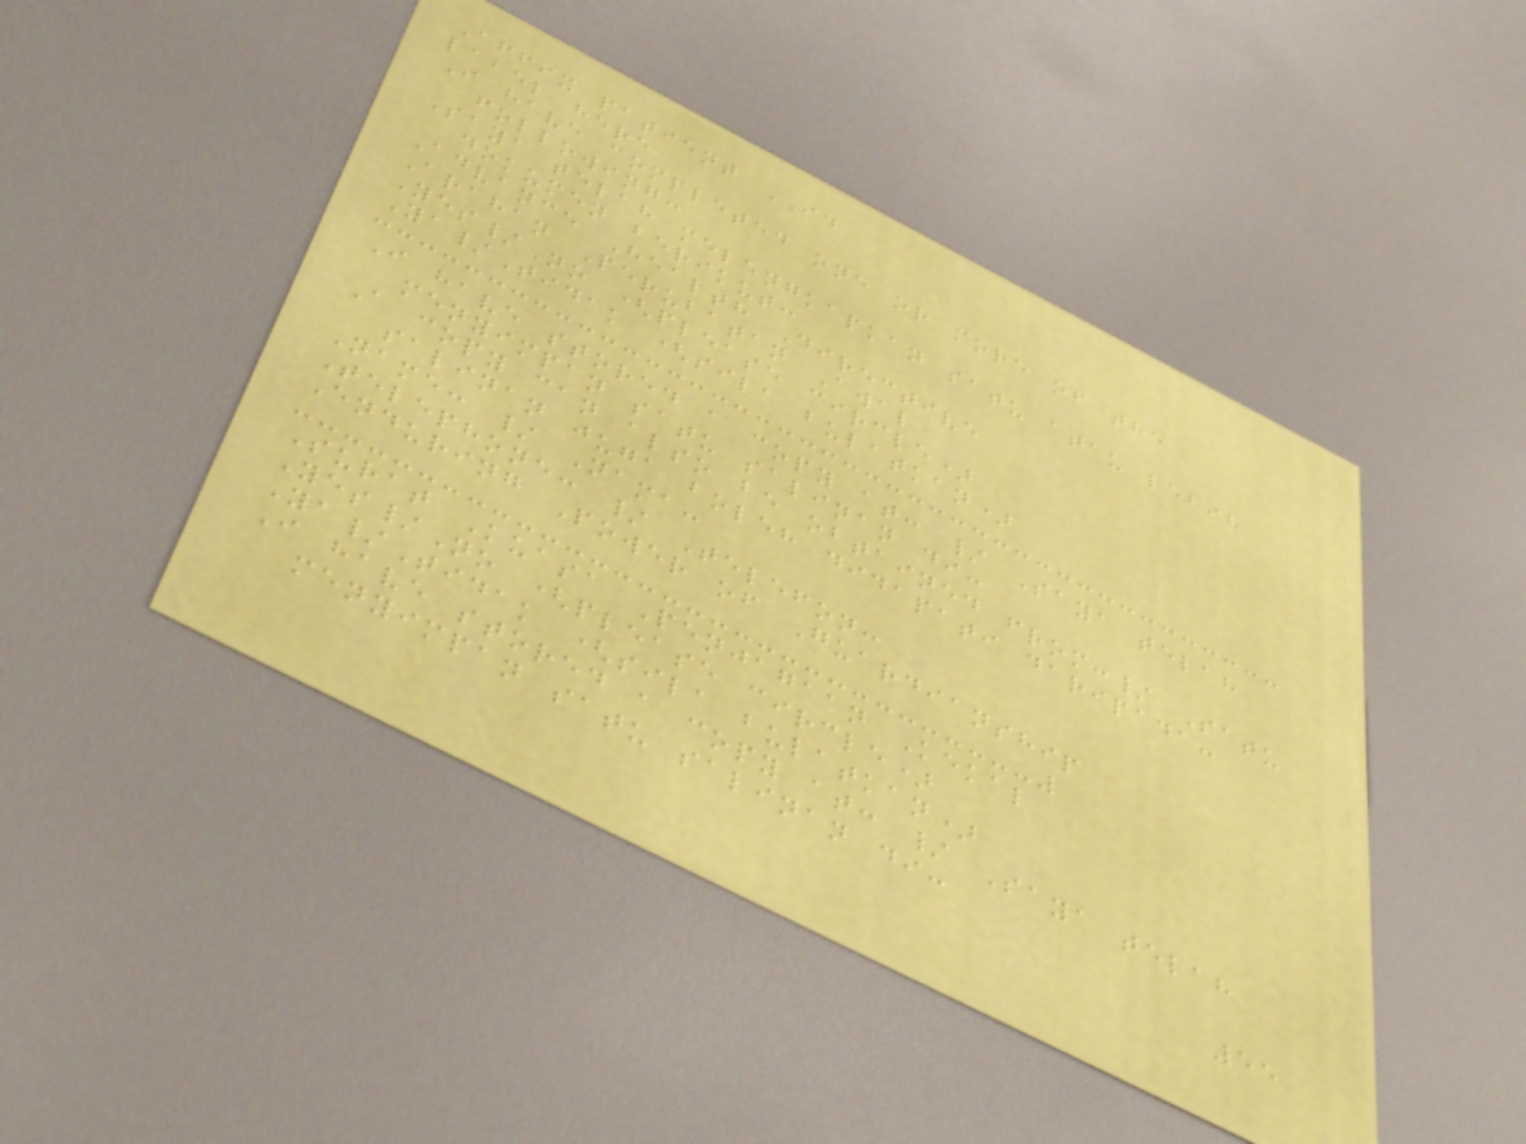Affix patient ID
label here
I have completed one or more of the
following:
Saya telah melengkapkan satu atau lebih
dokumen berikut:
Advance Health Directive
Arahan Perubatan Awal
Yes/No (please circle)
Ya/Tidak (sila bulatkan)
I have stored a copy at: / Saya telah
menyimpan satu salinan di:
A copy can also be obtained from:/ Satu
salinan juga boleh didapati daripada:
Name: / Nama:
Telephone: / Telefon:
Enduring Power of Guardianship
Surat Kuasa Penjagaan Kekal
Yes/No (please circle)
Ya/Tidak (sila bulatkan)
I have stored a copy at: / Saya telah
menyimpan satu salinan di:
55
